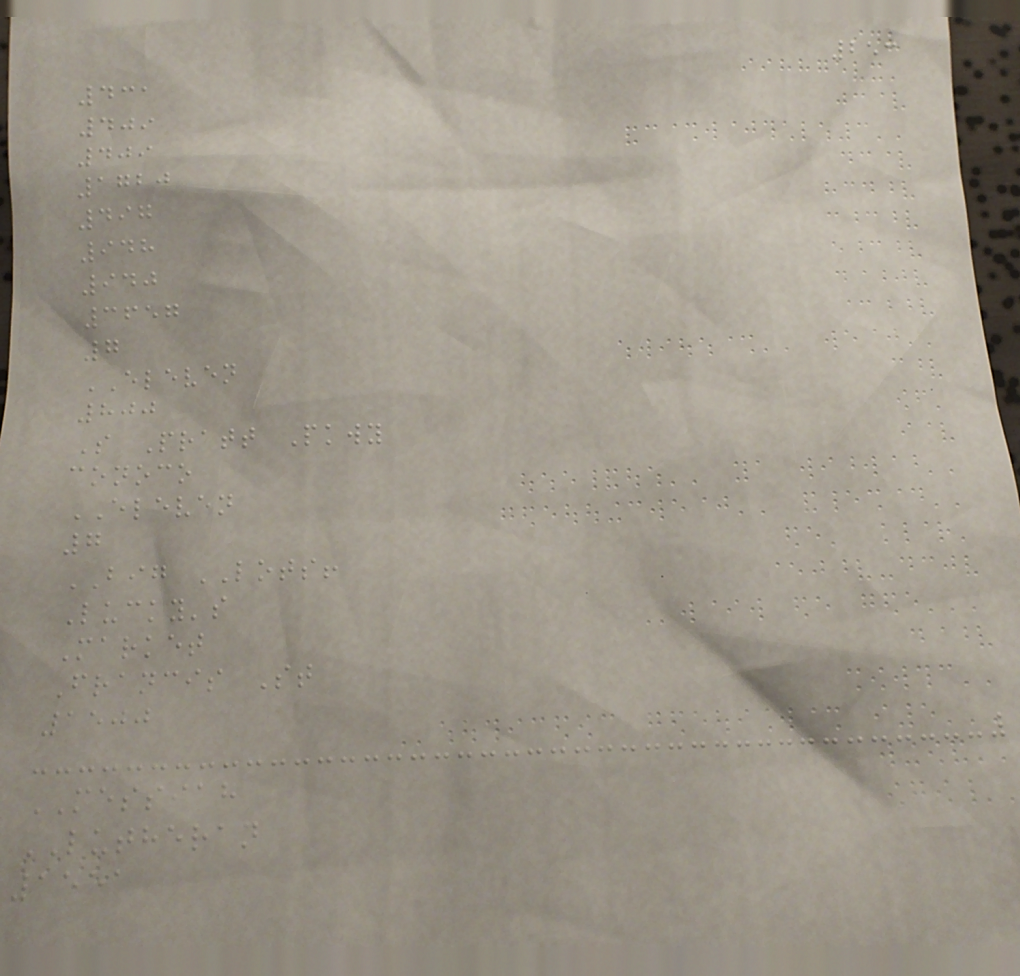253
431
409
409
1720
497
948
940
3657
7
ELEVEN
800
S Pratt Pkwy
conoco
ELEVEN
7
BIG LOTS!
Lucky's
Market
Francis St
1500
MESSIAH
LUTHERAN
1551
